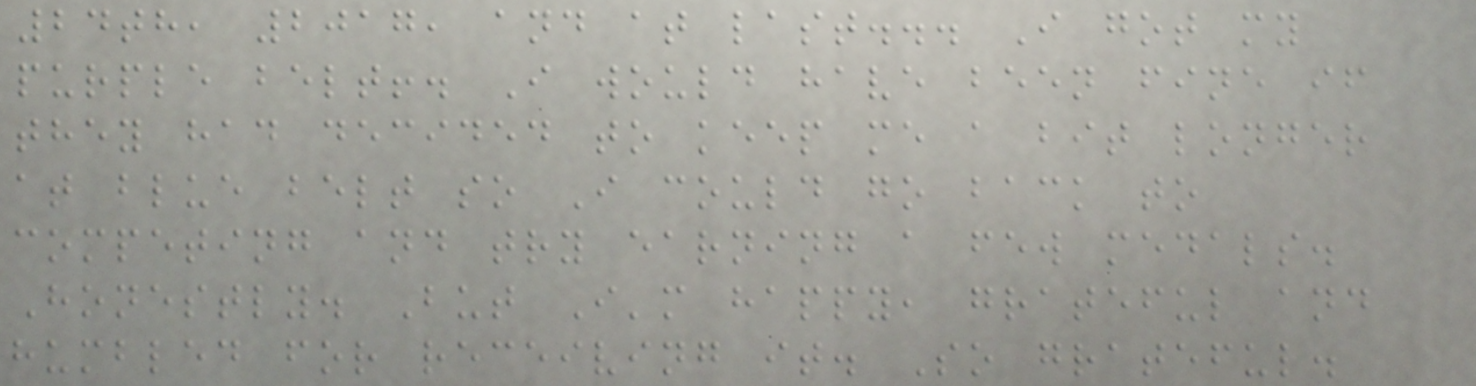24th, 2017, and at last... I got my
purple belt!. I would have been fine if
they had decided to keep me a bit longer
at blue belt so I could go back to
competing and try earning a few medals.
Honestly. But I'm happy, grateful and
humbled for receiving it. So grateful.
